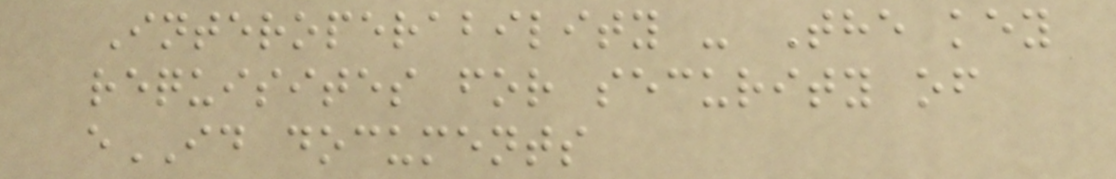Interoperability - The key
requisites for security of
eID documents
